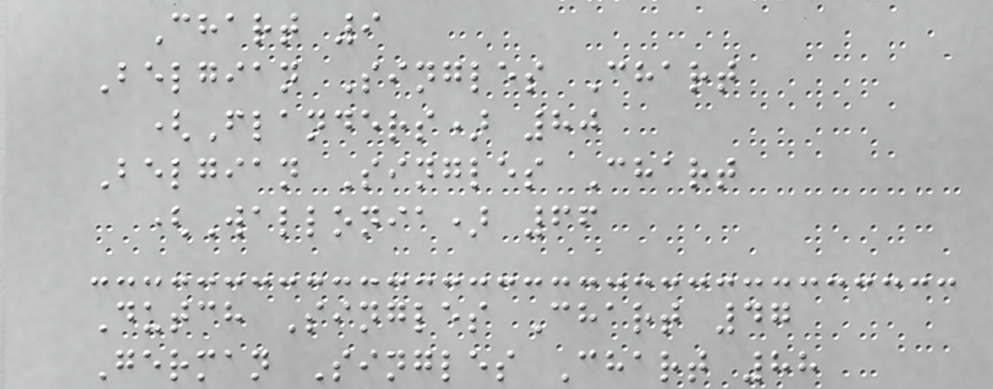Chart 9
Belgian Singles Chart
(Flanders) 80
Belgian Singles Chart
(Wallonia) 66
Dutch Singles Chart 47
German Singles Chart 88
